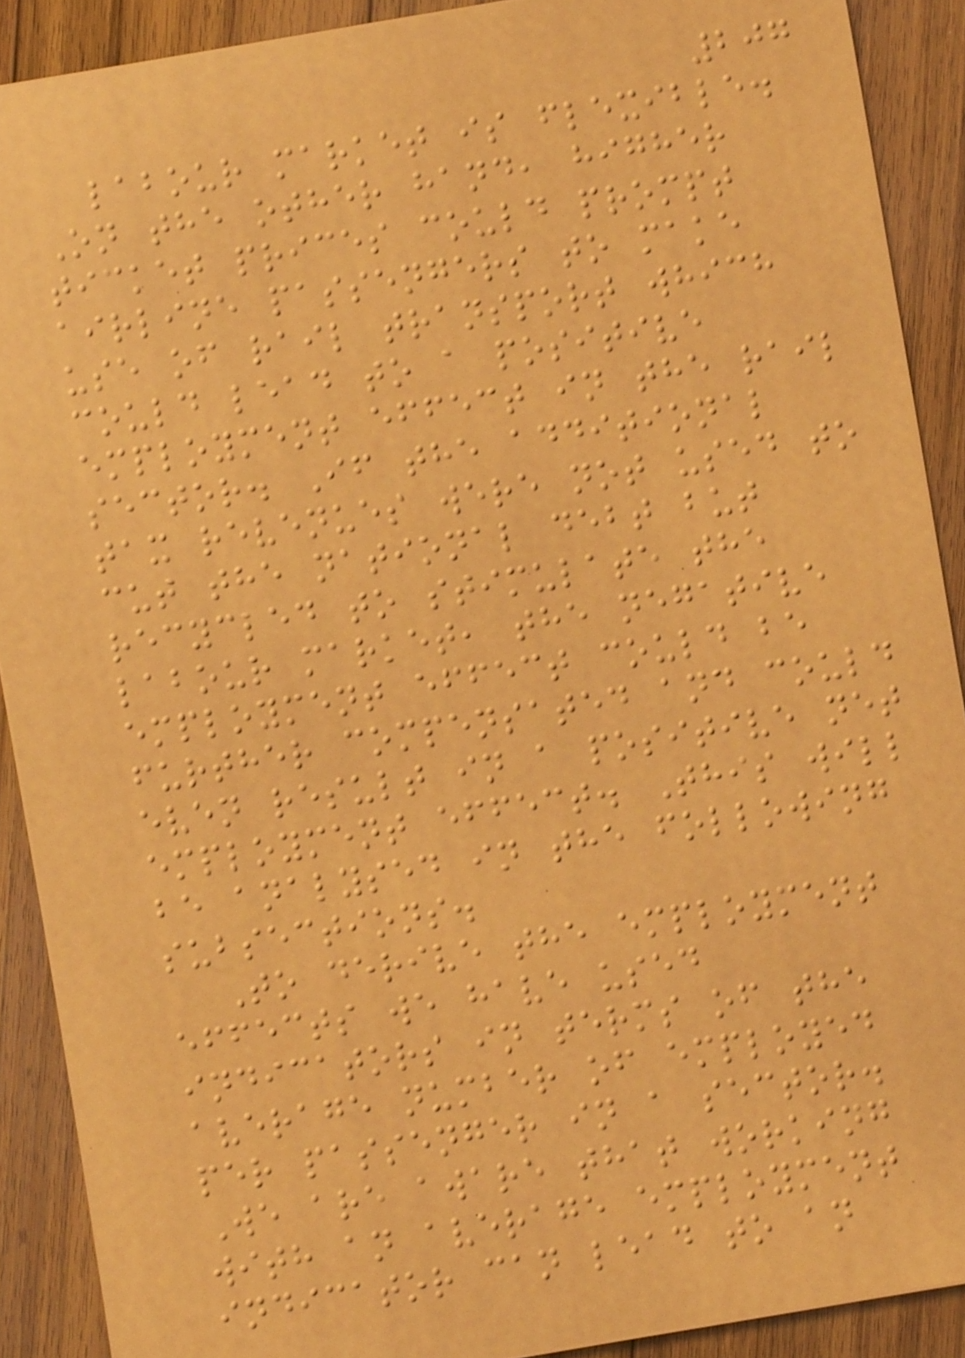207
labour market is flexible.
On the other hand, higher
ticket prices could prompt
airline passengers to make
use of rail transport which
could lead to a positive
employment effect in the rail
sector. If the additional
tax revenues were not used to
cut the national debt but
recycled to stimulate the
labour market, the negative
employment effect could be
further compensated and could
even result in a positive net
employment effect. This will
be analysed in the following
subsections.
To derive the employment
effects we have used
indicators in terms of the
average number of employed
per passenger in a sector.
We are aware that working
with an average employment
indicator can lead to an
